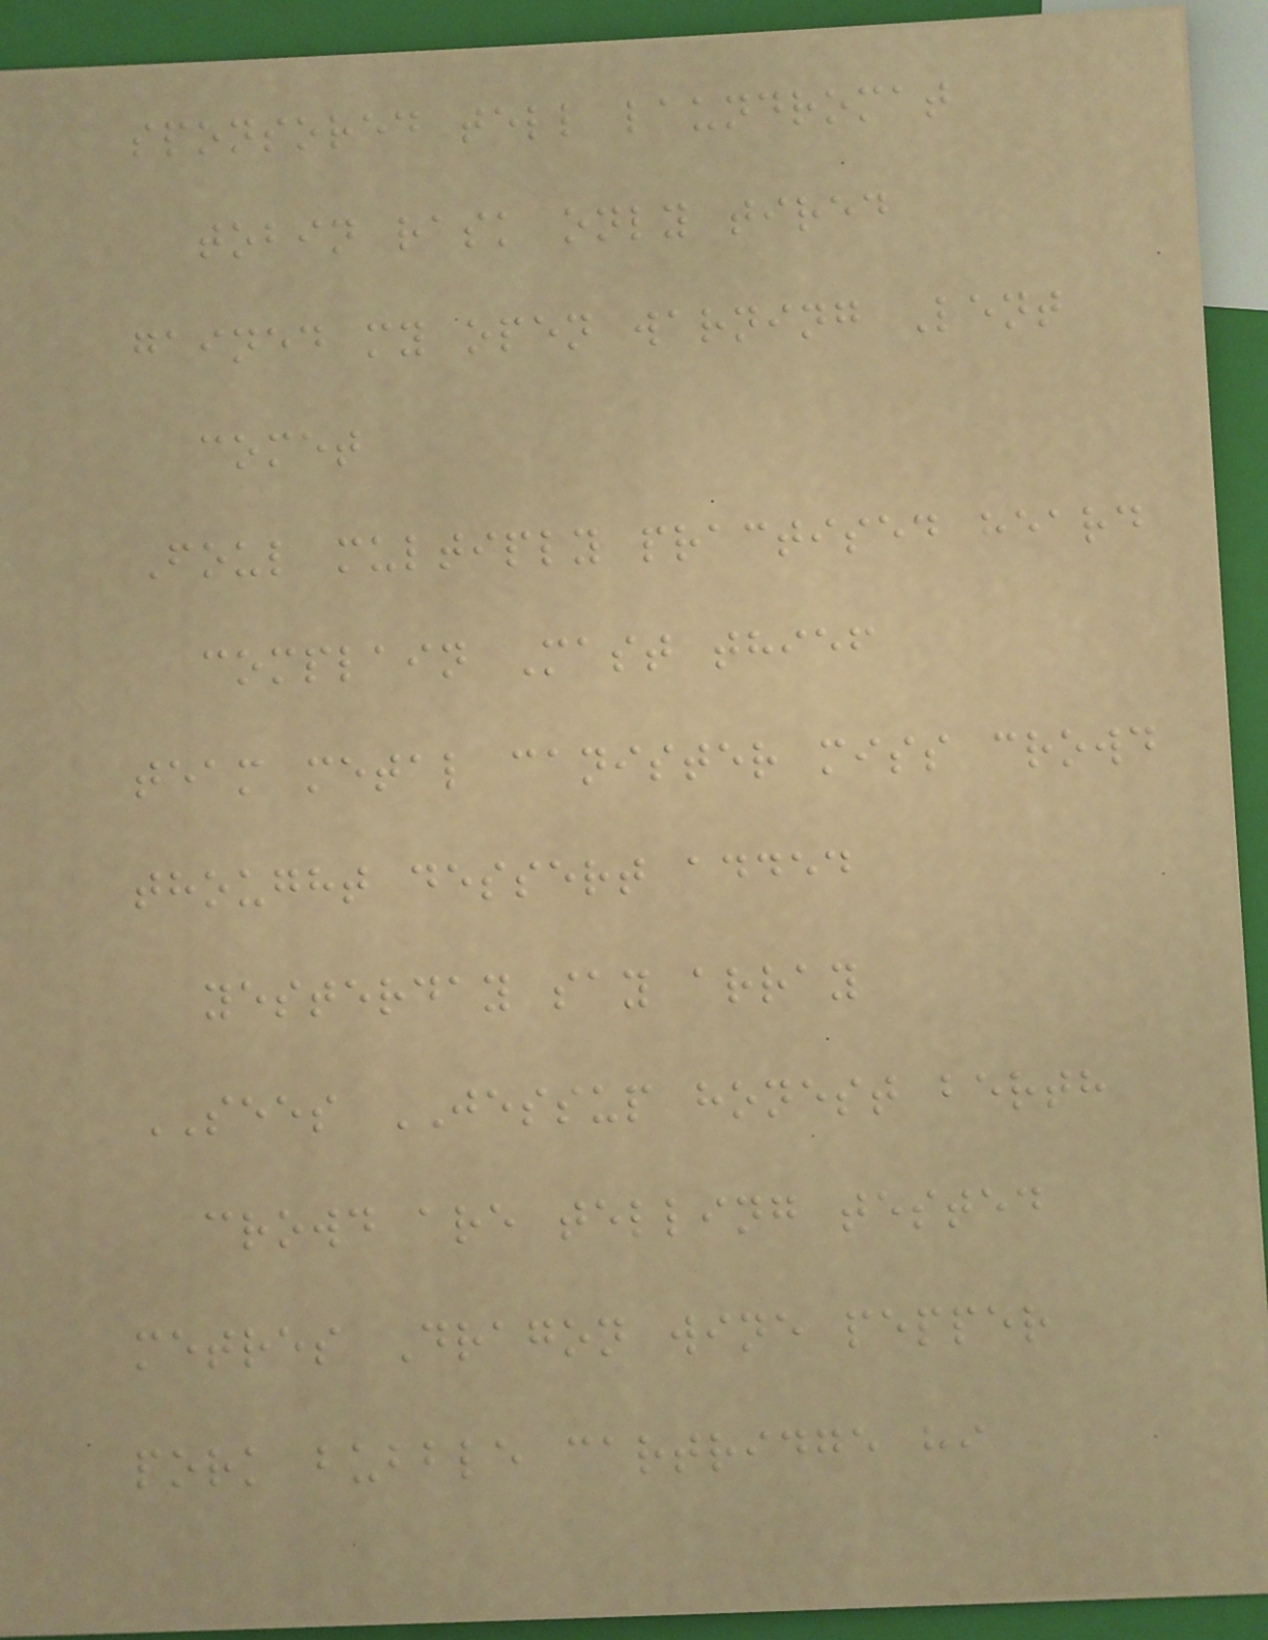sponsored tell laundromat
tobin rask only tired
gained my open warning Lent
comet
Foul multiply practised heard
complain Mast thief
team metal canister miss crowd
thought dessert added
yesterday say array
SEES JESSUP honest berth
crowd are telling tested
metres Dragon wine pepper
pork bubble cartridge hi
